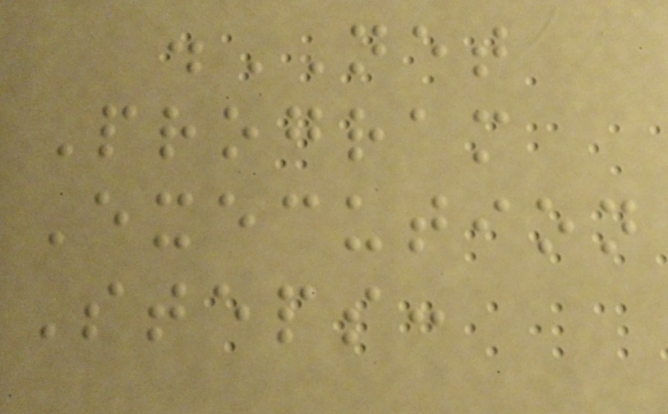.NET
Program
Execution
Steps:
